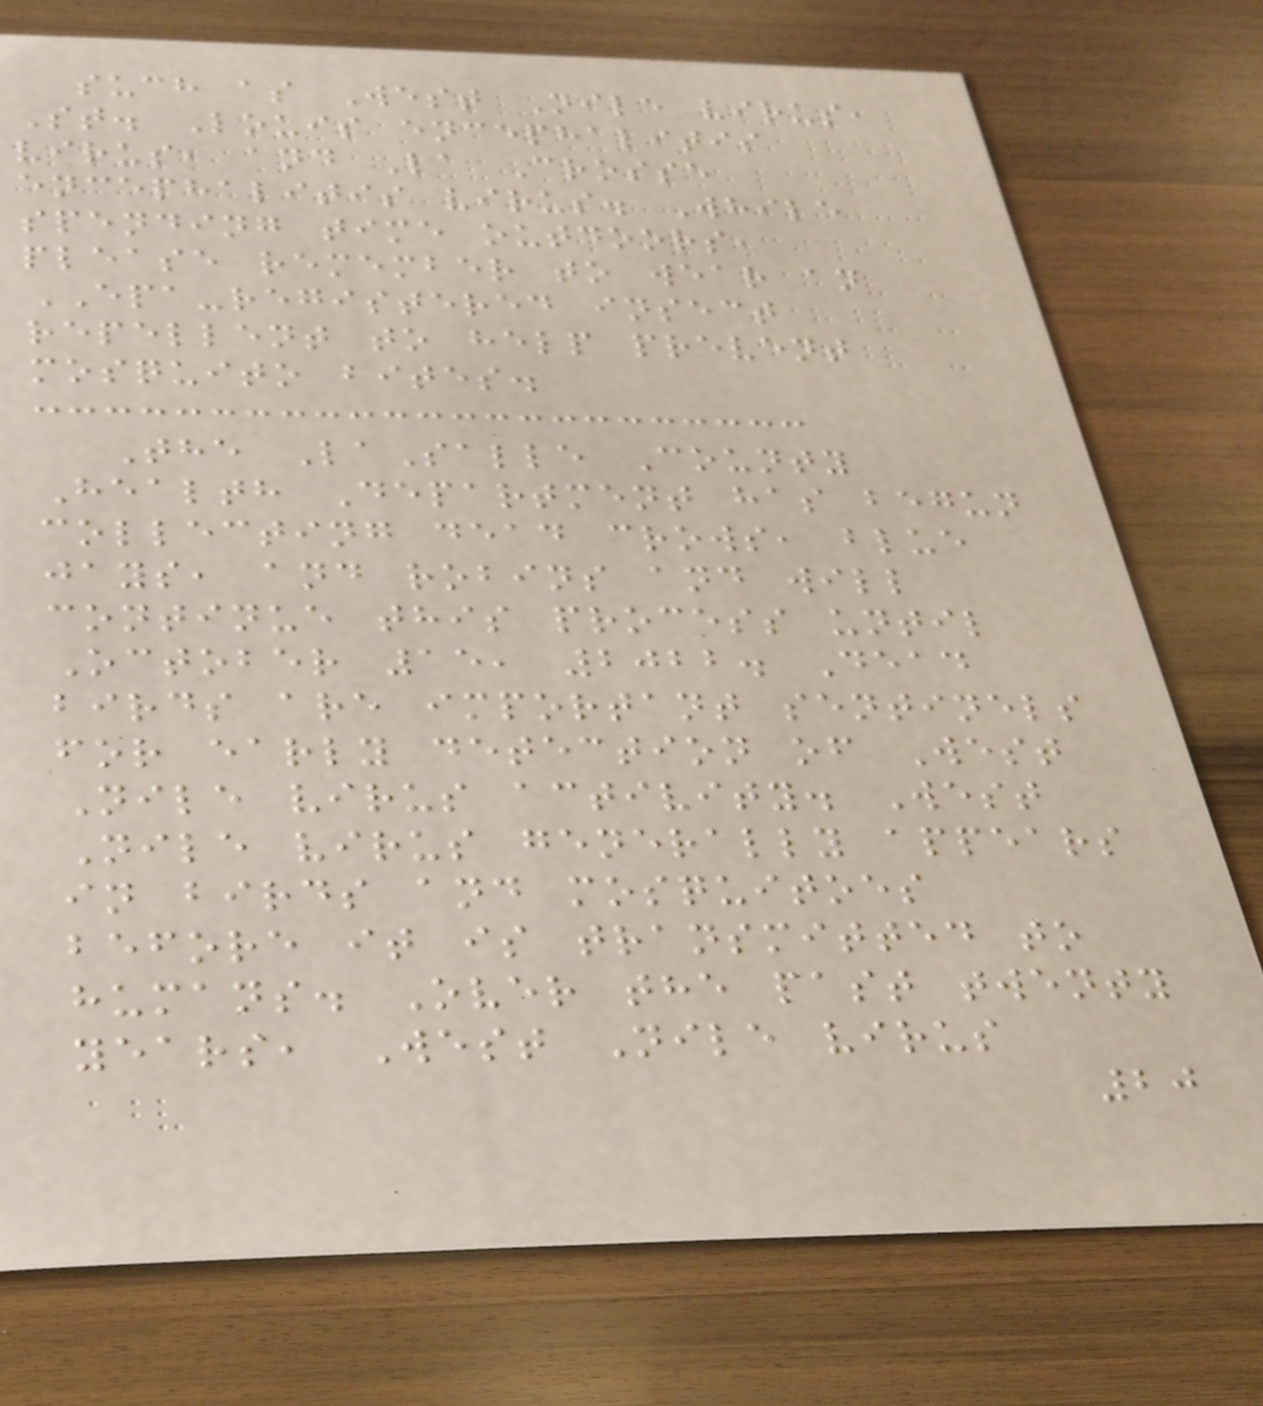such as West Nile virus,
St. Louis encephalitis
virus, and La Crosse
encephalitis virus. While
spending time outdoors,
please remember to wear an
EPA-registered insect
repellent to help prevent
mosquito bites.
The LaSalle County
Health Department has begun
collecting dead crows, blue
jays, and robins and will
continue this process until
October 15, 2022. Dead
birds are important sentinels
for early detection of West
Nile virus activity. West
Nile virus generally appears
in birds and mosquitoes
before it is transmitted to
humans. Over the past twenty
years, West Nile virus
20
